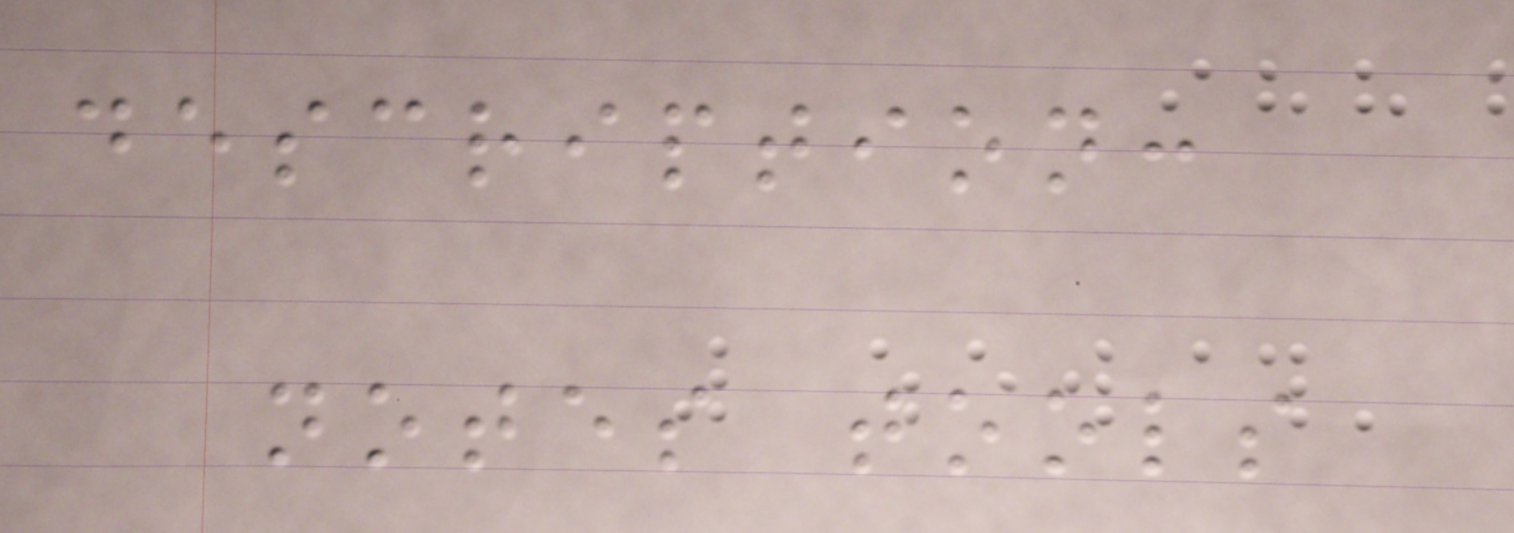description:
notes tools
